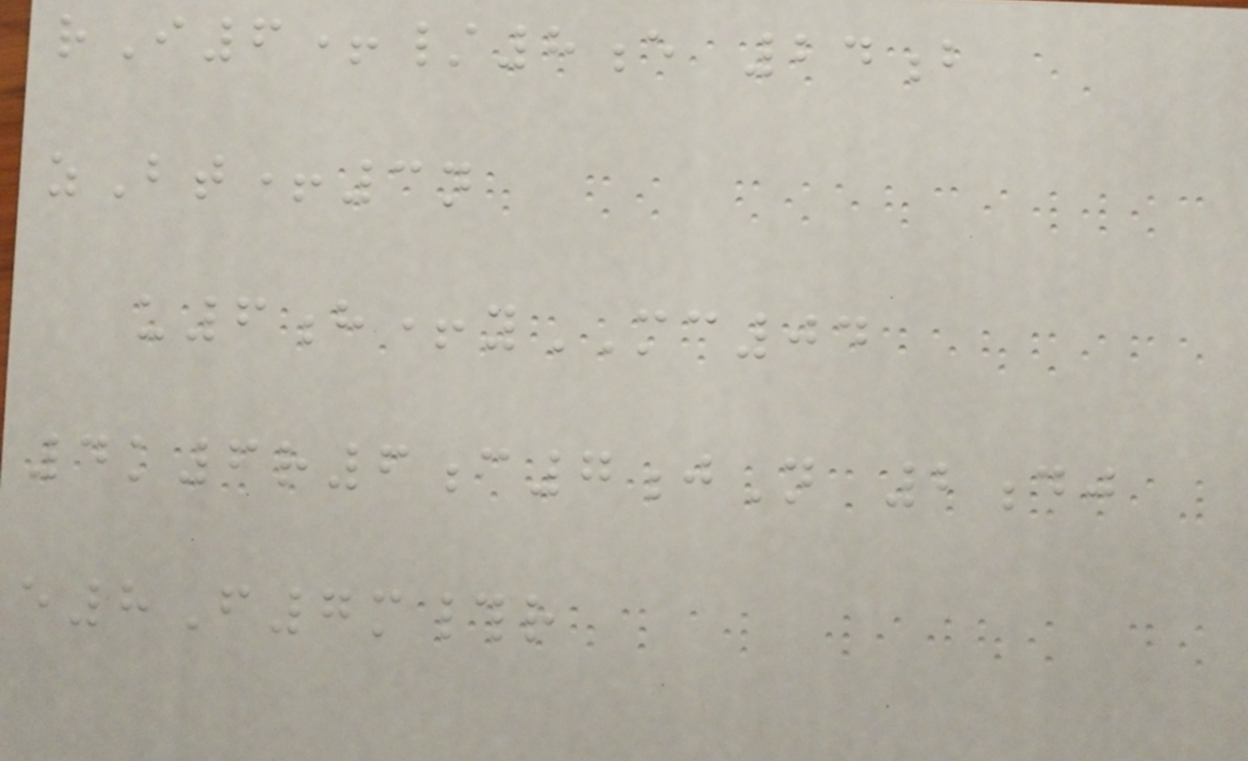rI6+/8e 24b
zBt+3n
u6h+yMC04
4k6r6c7jN 2dj
e8F7m#r
